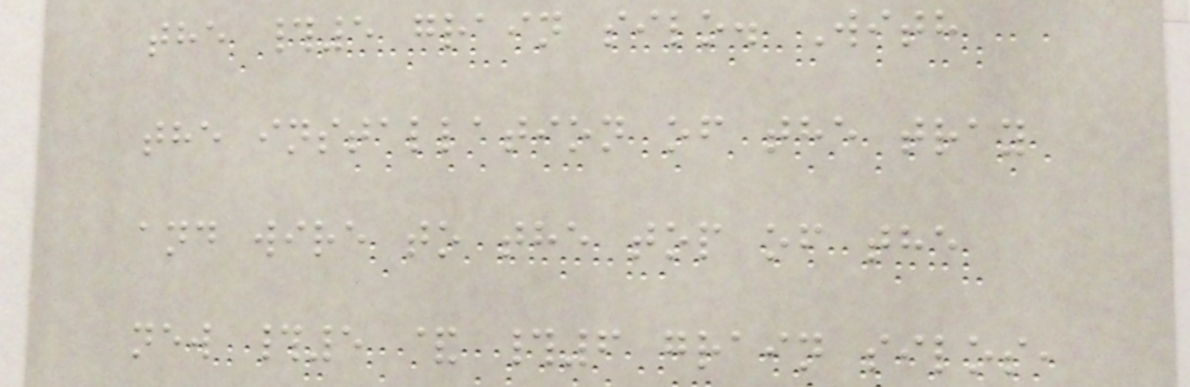the #5 grain silo. With
the installation of the tray
and wire to the top of the
new #5 & #6 grain silos,
